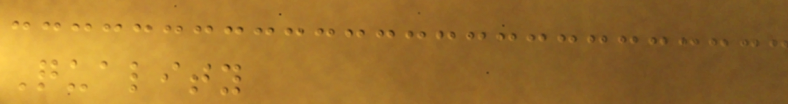Quality
